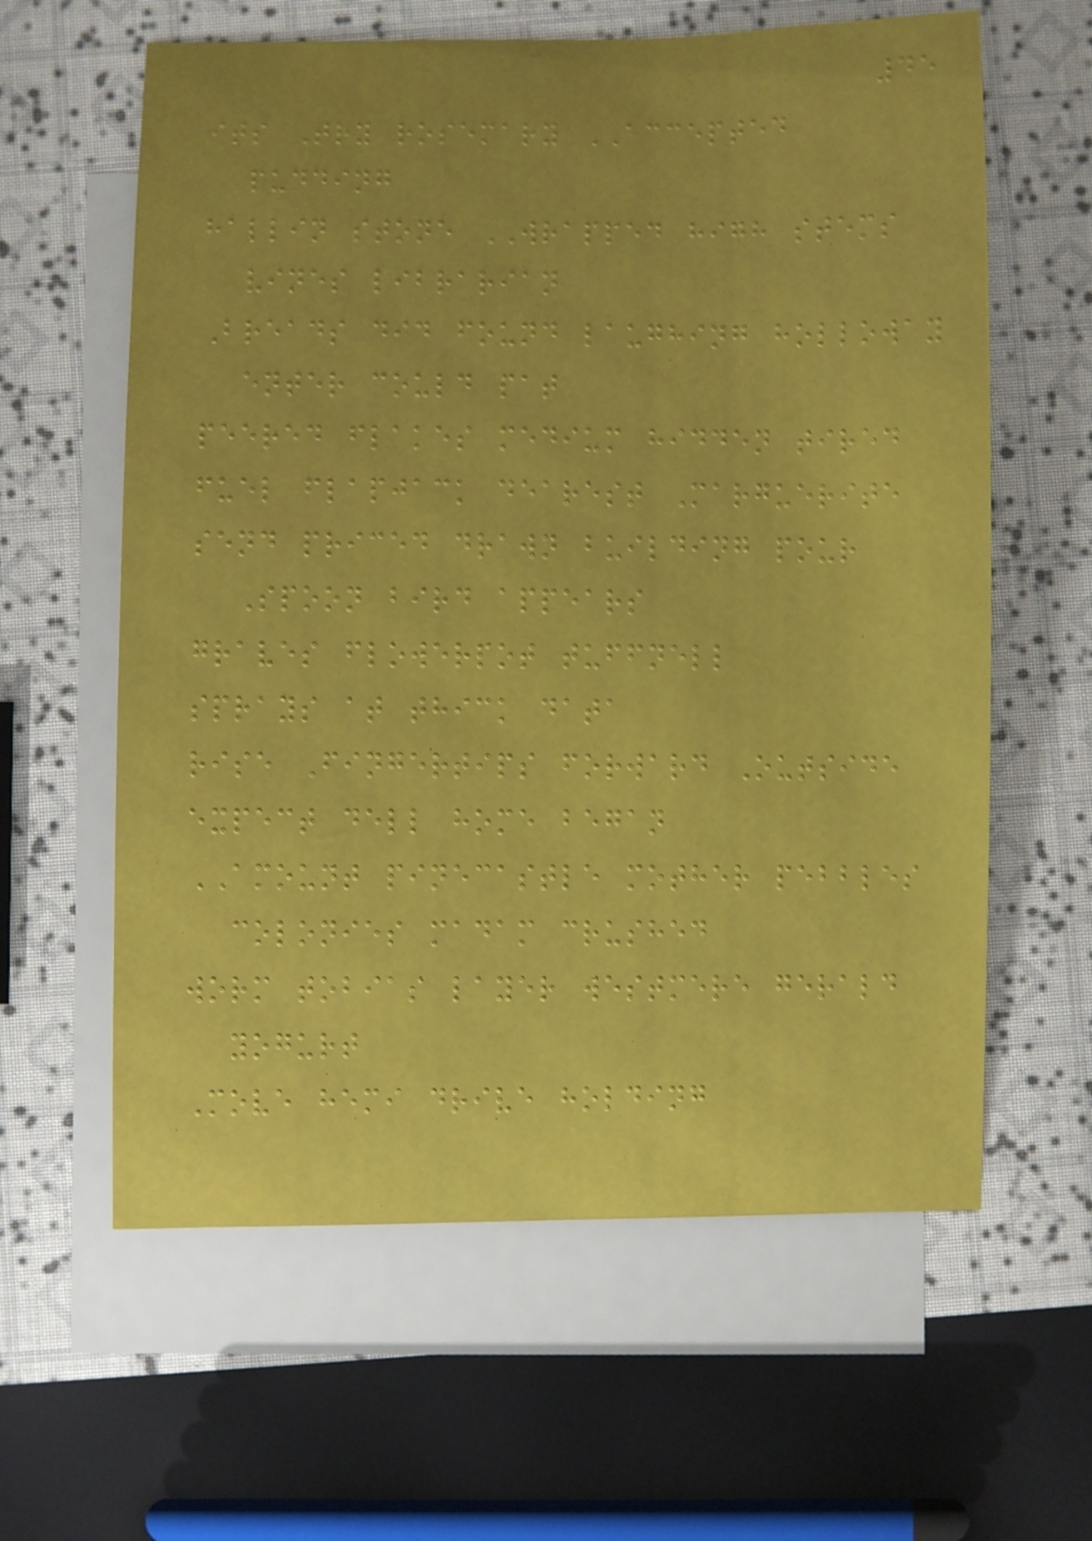45
its Try rosemary ACCEPTED
pudding
hallin stone WRAPPED high stems
vines librarian
Breads did found laughing holloway
enter could pat
peered flakes medium hidden tired
fuel flapjack dearest Marguerite
send priced drawn building pour
Spoon bird appears
graves flowerpot tuffnell
sprays at thick data
rise Fingertips forward Outside
expect dell home began
AMOUNT pinecastle mother pebbles
colonies madam crushed
worm tobias layer westmere gerald
yogurt
Move hemi drive holding
